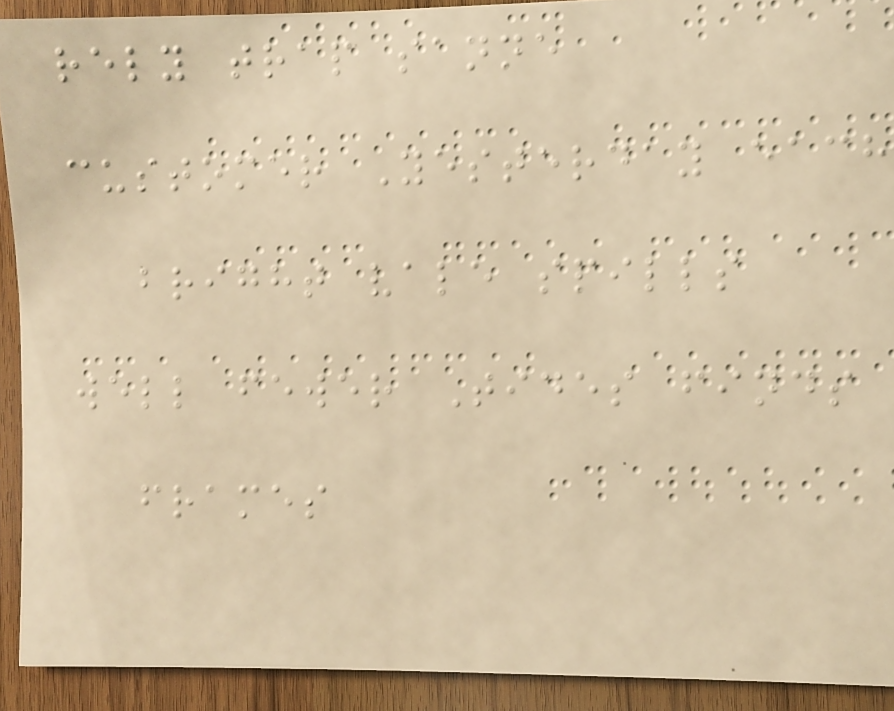rely trap sanne
customer Yesterday each
bright vale spills
well fewer Tides finds
frames
